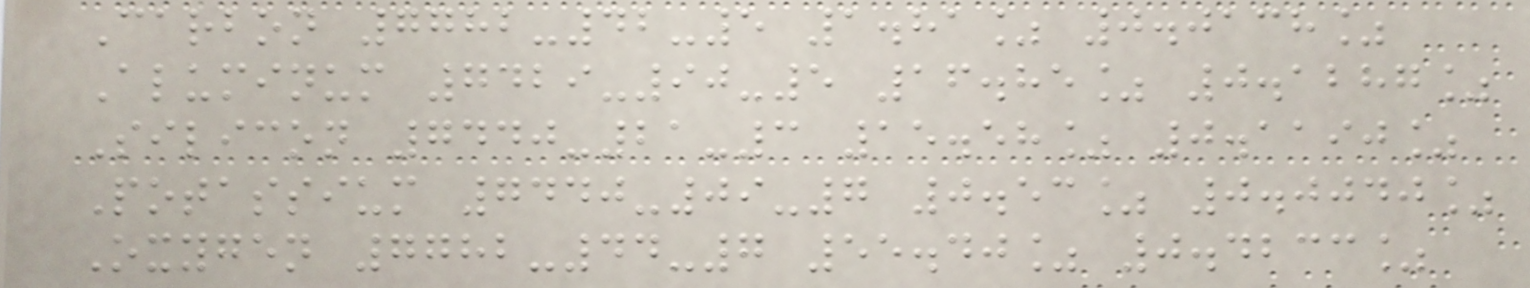Carbon 7782-42-5 1.81% 0.0138%
Aluminum 7429-90-5 16.85% 0.1287%
Silicon 7440-21-3 15.58% 0.1190%
Potassium 7440-09-7 0.53% 0.0040%
Oxygen 7782-44-7 55.40% 0.4233%
